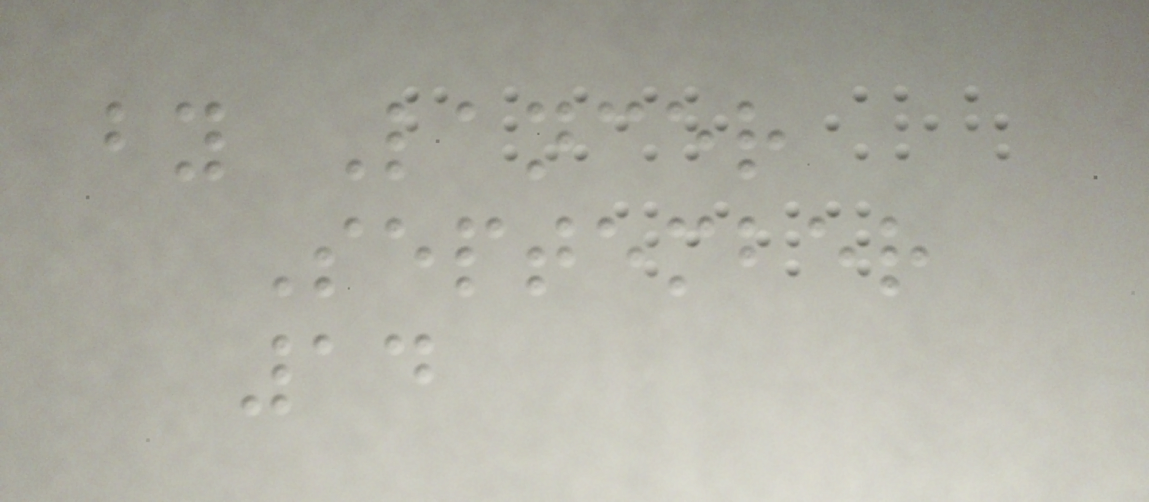by Lancer
September
14
